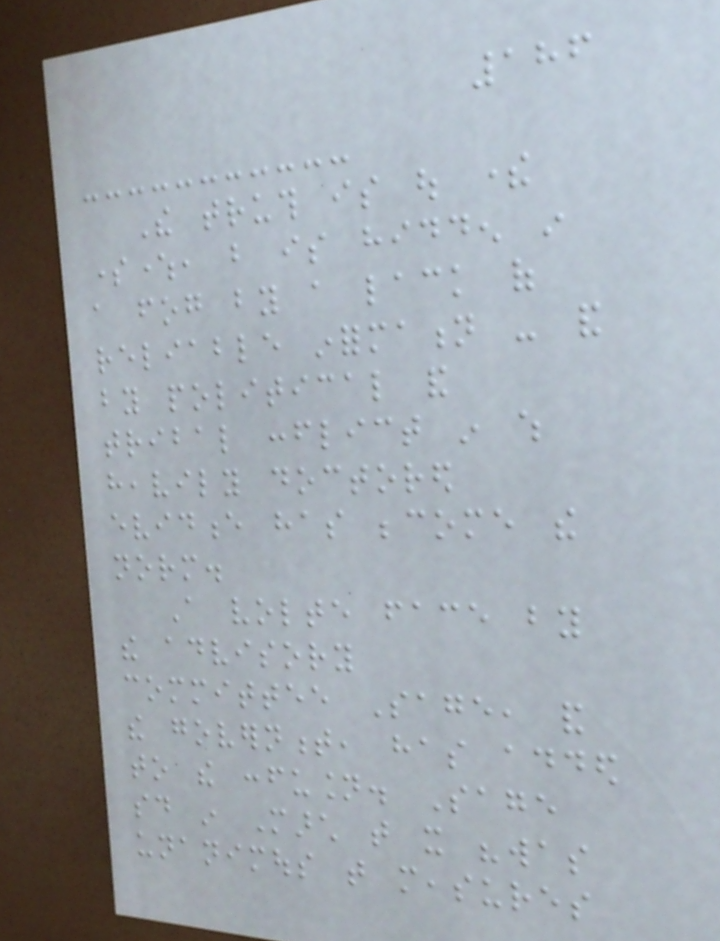186
The truth is out there
somewhere, but is hidden in
a fog by a lack of
reliable information - and
by political and
tribal conflict in which
heavily doctored
evidence has become the
norm.
A volte face by
the advisory
committee Sage, and
the government, has added
to the confusion. Sage
said in March that it "was
unanimous that measures
